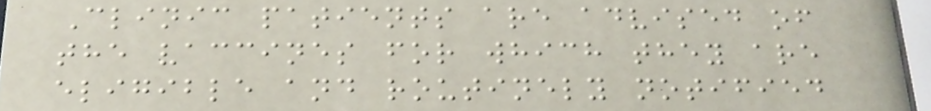Clinic patients are advised of
the vaccines for which they are
eligible and routinely notified
